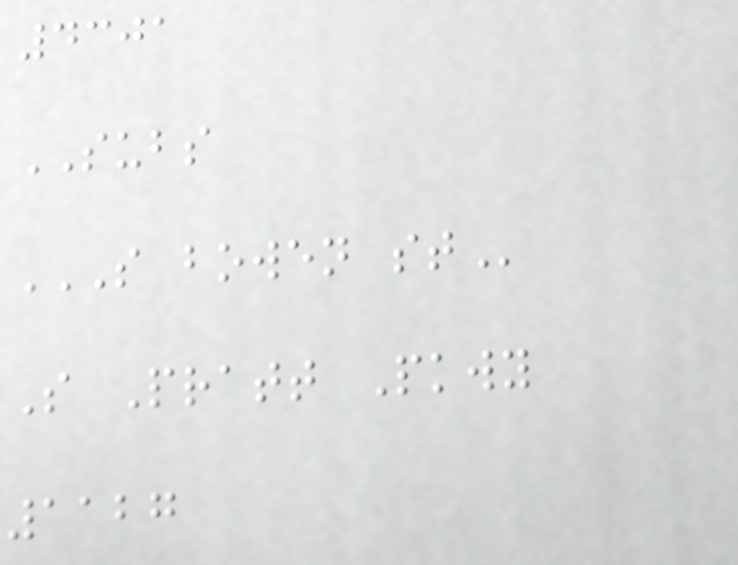4301
SUBS
S BOWEN ST
S Pratt Pkwy
1127
